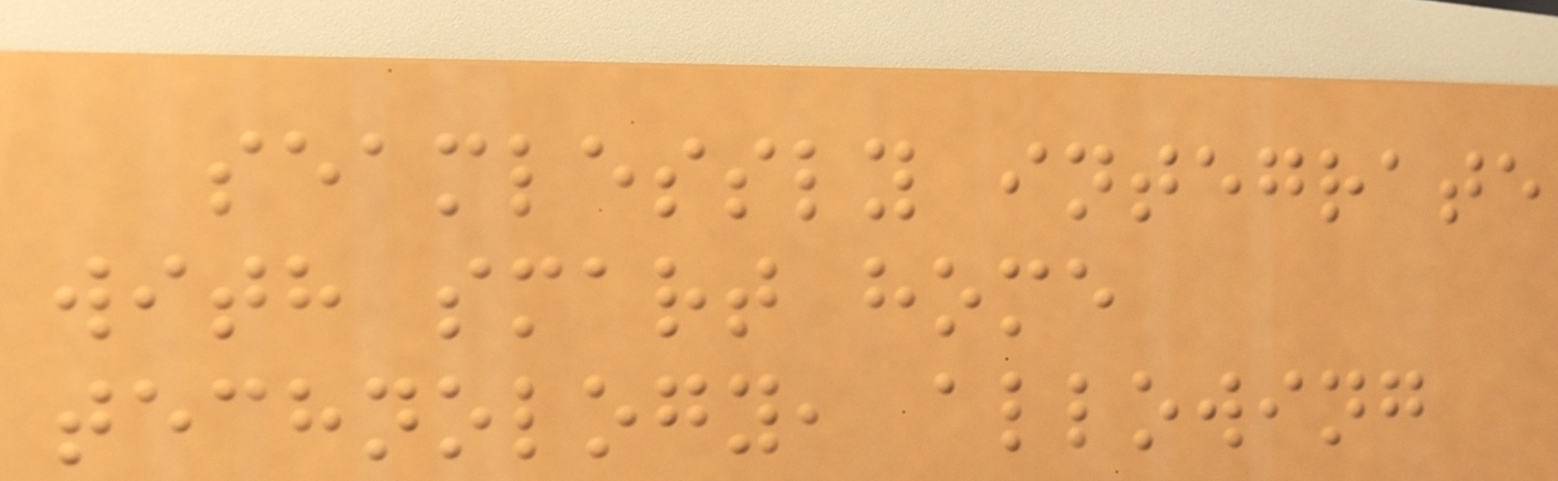seamlessly integrate
with smart home
technology, allowing
